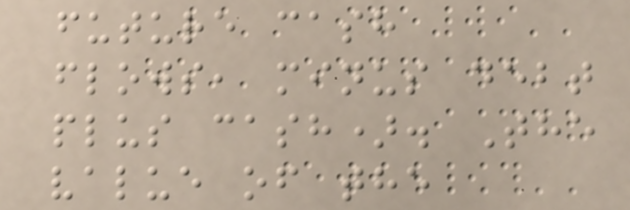future cash
flows, minus debt
plus cash). The
value of the
